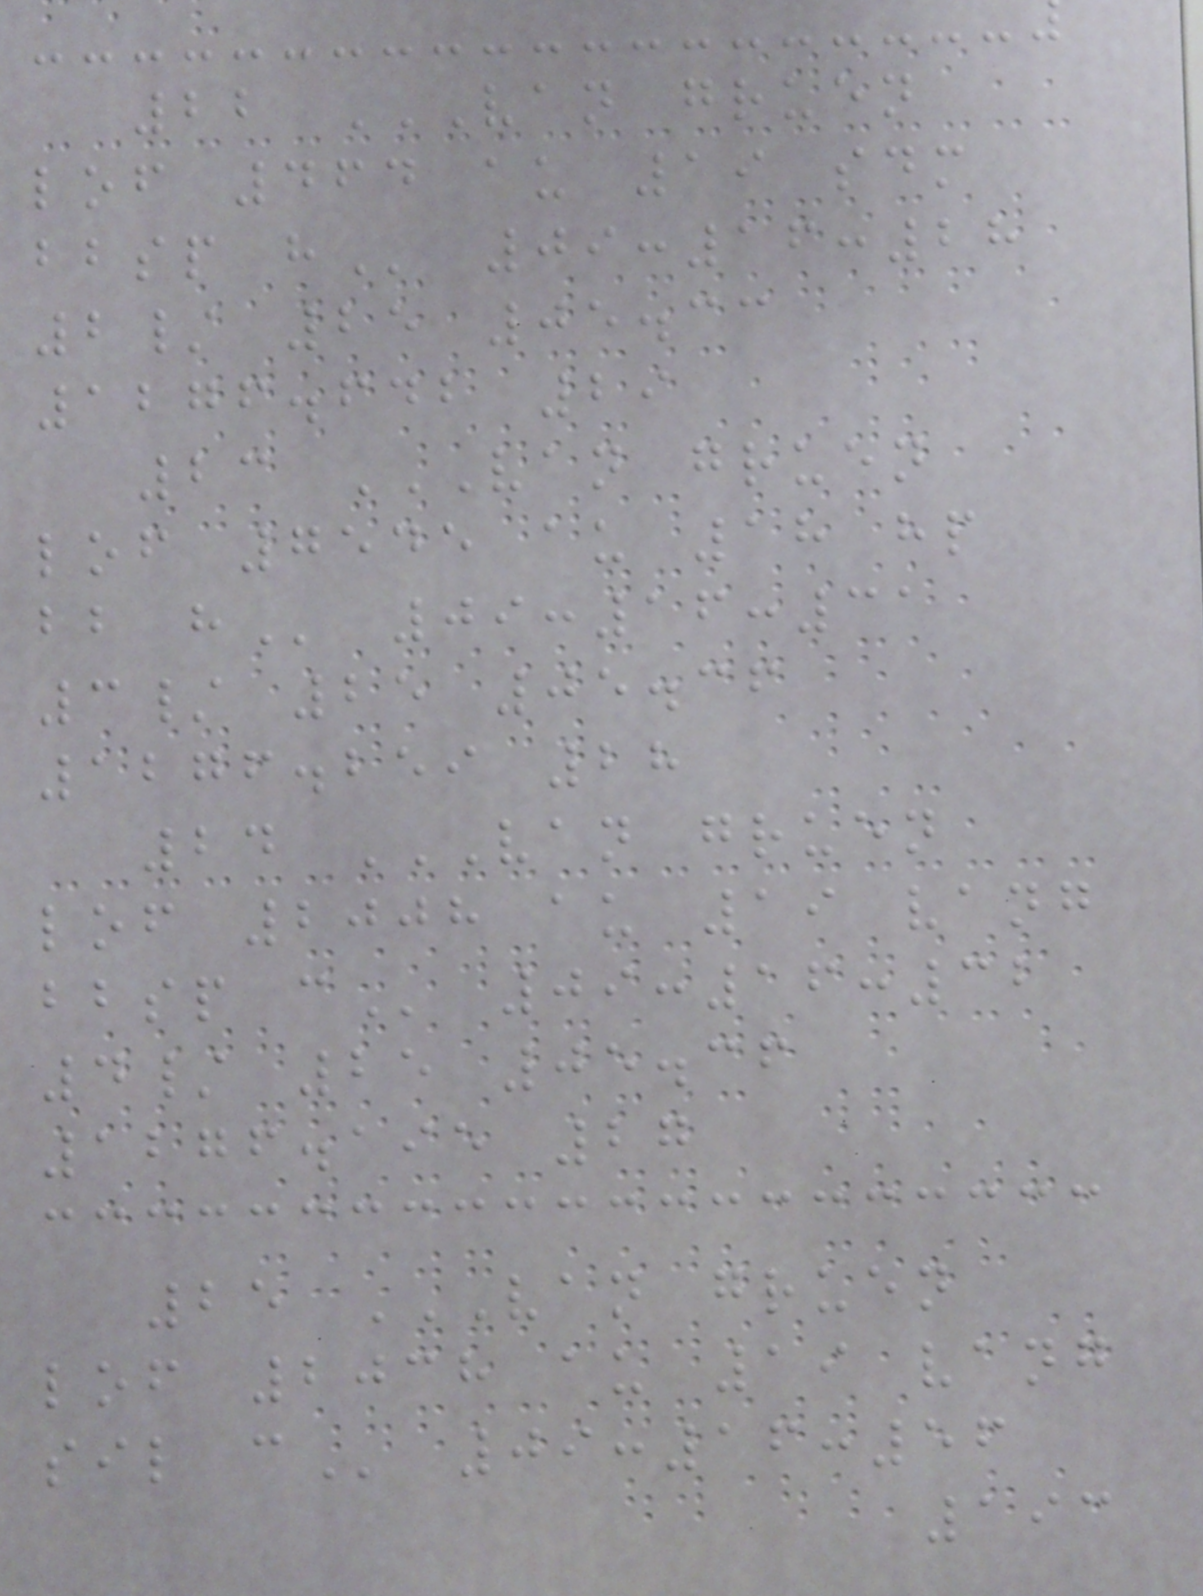22 VAN GRUEN
LOF 464 AU 19 SDM
BBSP H 09:16:28
2/ 25 05.33
1276.642 29
23 VAN GRUEN
LOF 7545 AU 18 HP
BB H 09:16:31
3/ 25 05.36
1276.259 28
24 VAN GRUEN
LOF 2008 AU 19 VANG
BBSP C 09:16:32
4/ 25 05.36
1276.195 27
25 VAN GRUEN
LOF 2038 AU 19 VANG
SIL C 09:16:56
193
